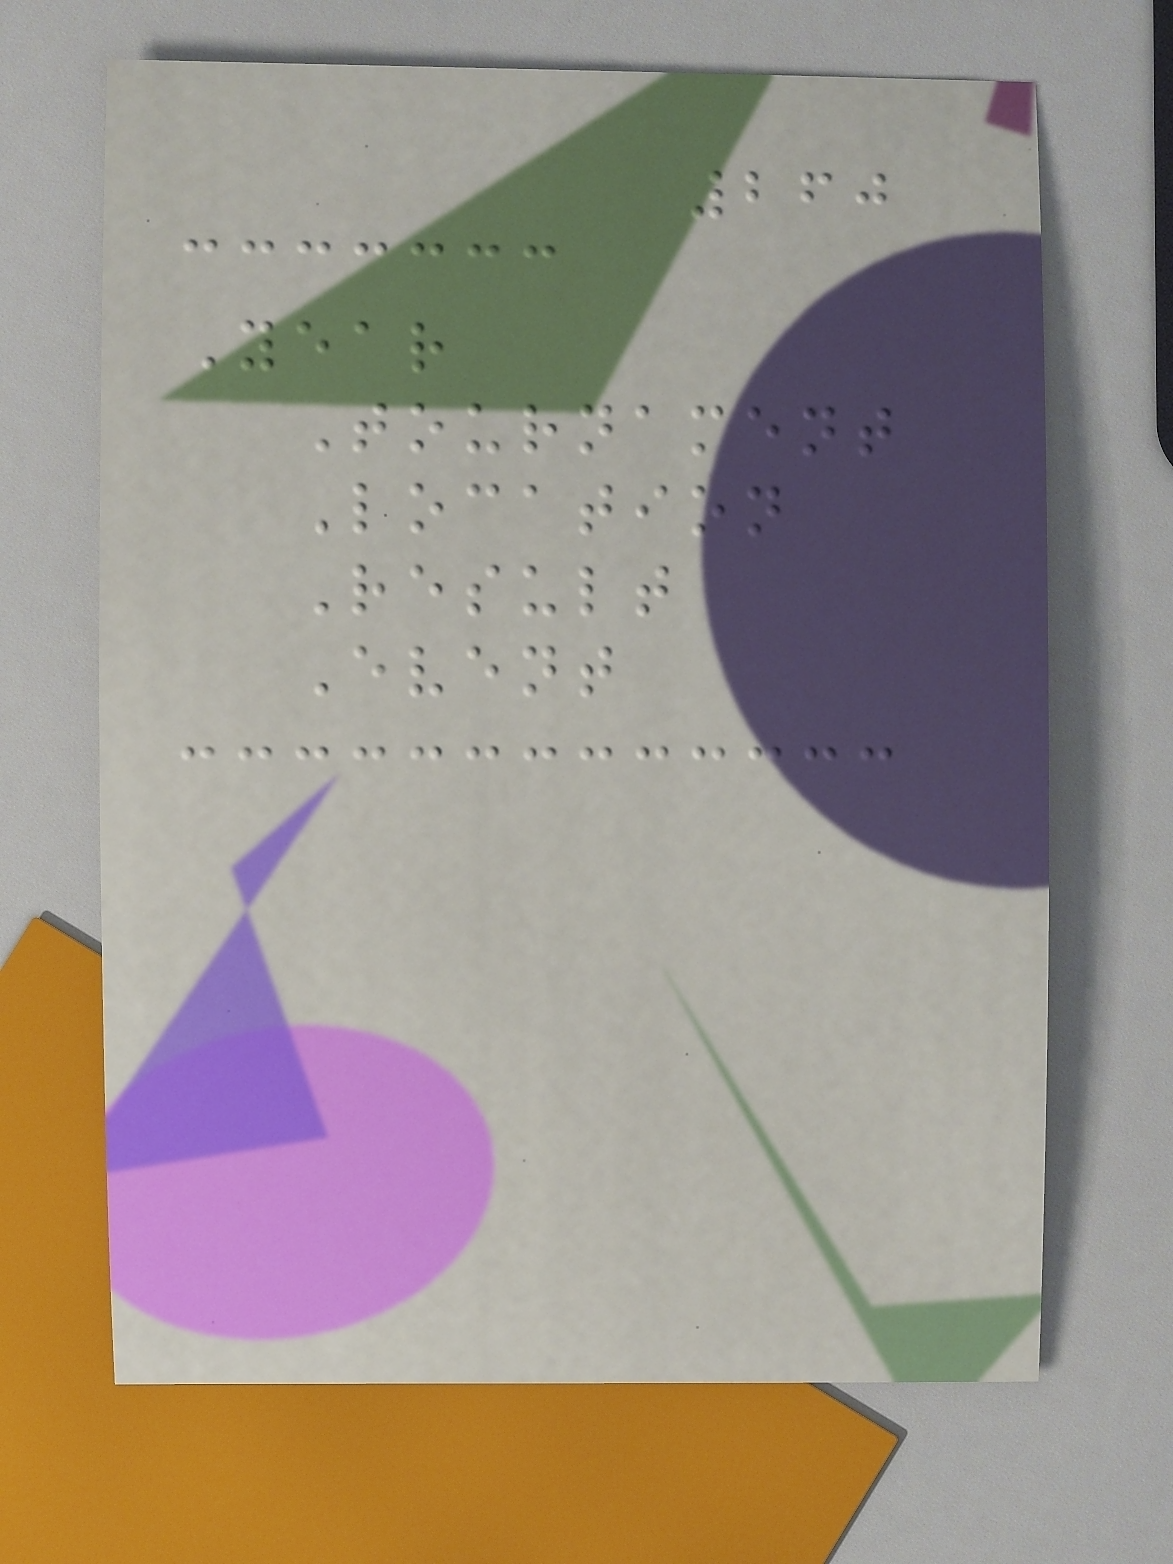260
Year
Tournament
Location
Result
Event
